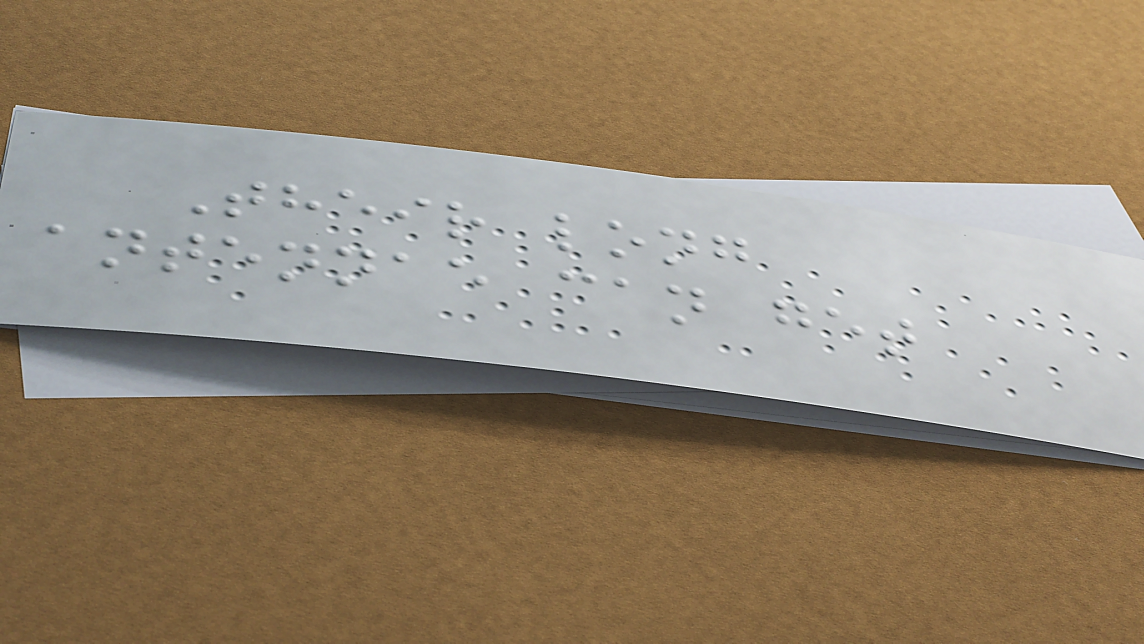Their long
antennae can get
